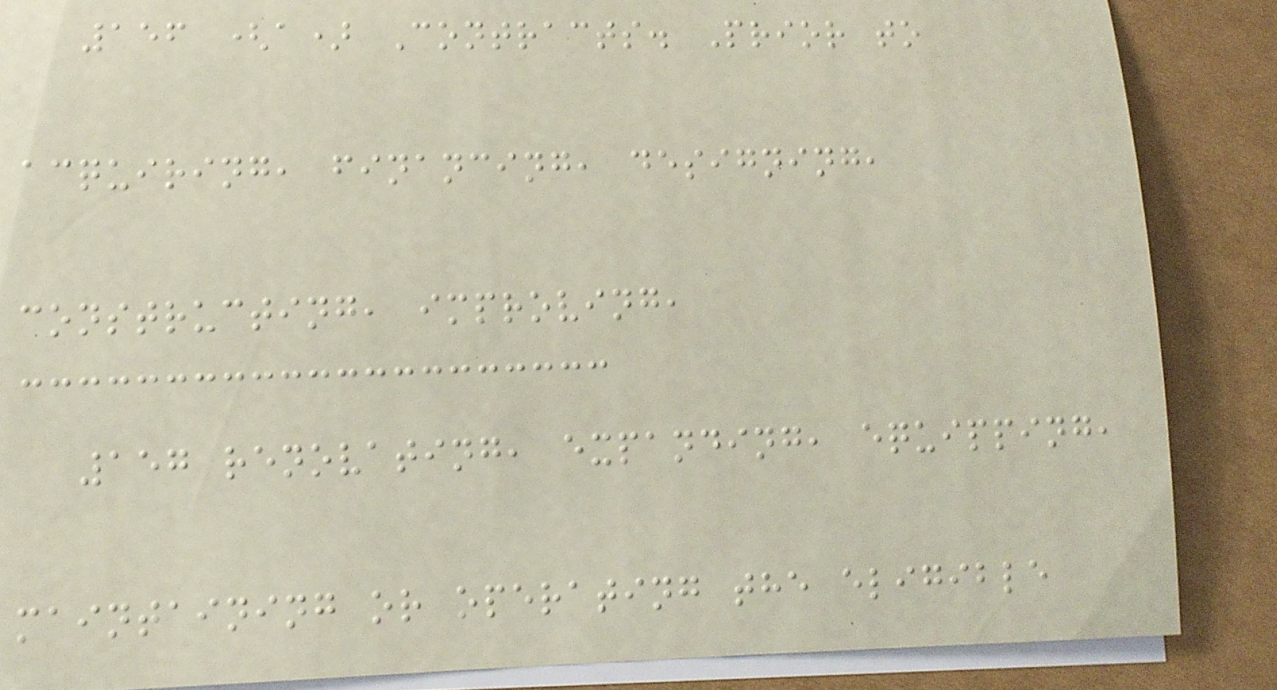156 (a) Contracts. Prior to
acquiring, financing, designing,
constructing, improving,
157 renovating, expanding, equipping,
maintaining or operating the eligible
